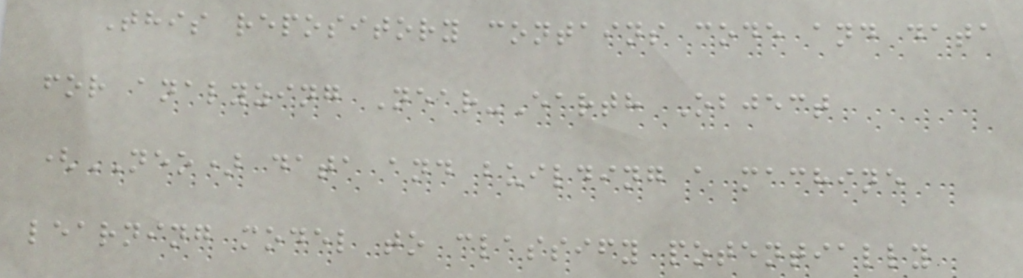This repository contains code and data
for analyzing Near-Earth Object
(NEO) data and building a machine
learning model to classify potentially
